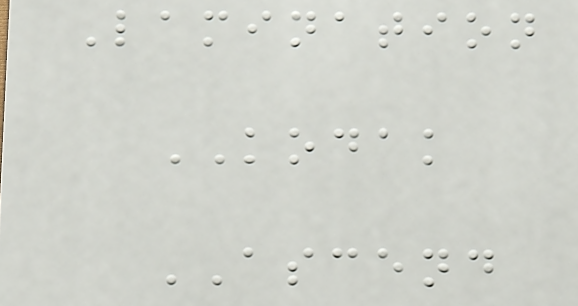Lamination
KODAK
ASCEND
